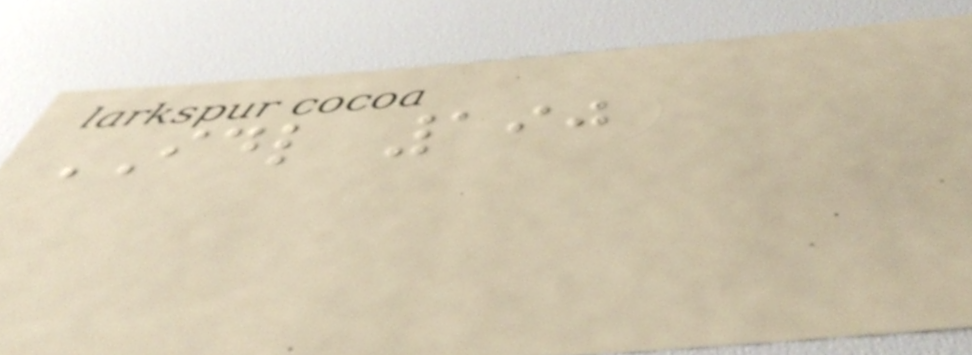IDL 190
